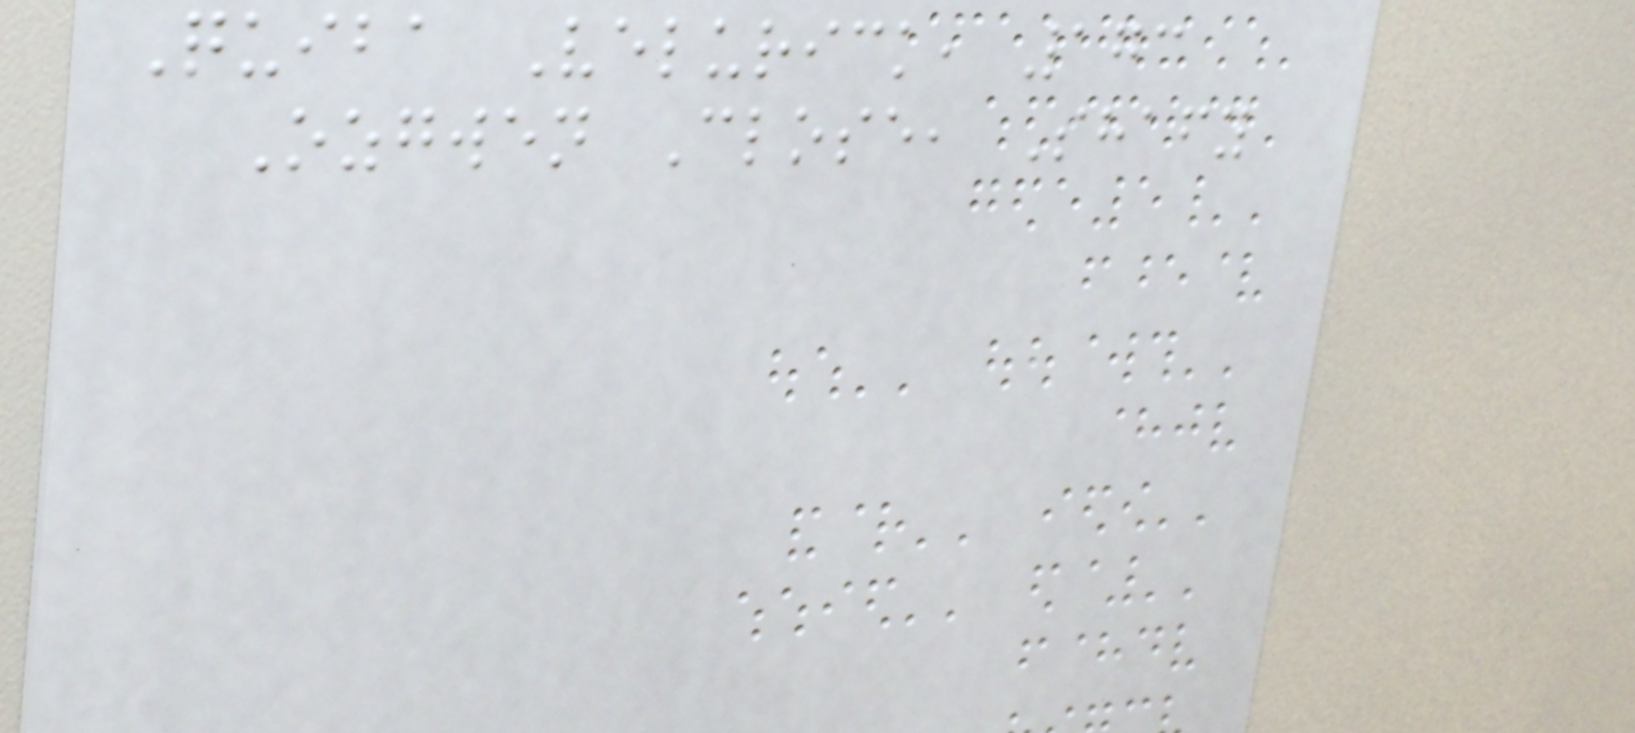Quiba Velurick, 173
Ozgwen Close, Shafy
